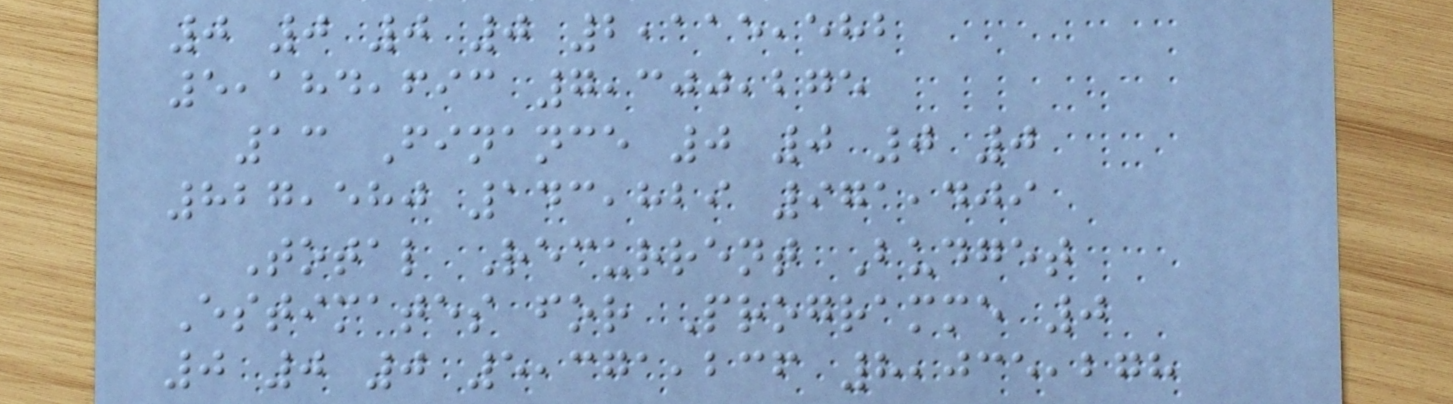0 0 0 0 2,115,582
5,184,693 7,300,275
13 Finance 0 0 0 0
827,580 143,829 971,409
Total Recurrent Budget
Estimates for Programme 0
0 0 0 5,371,236 8,035,278
